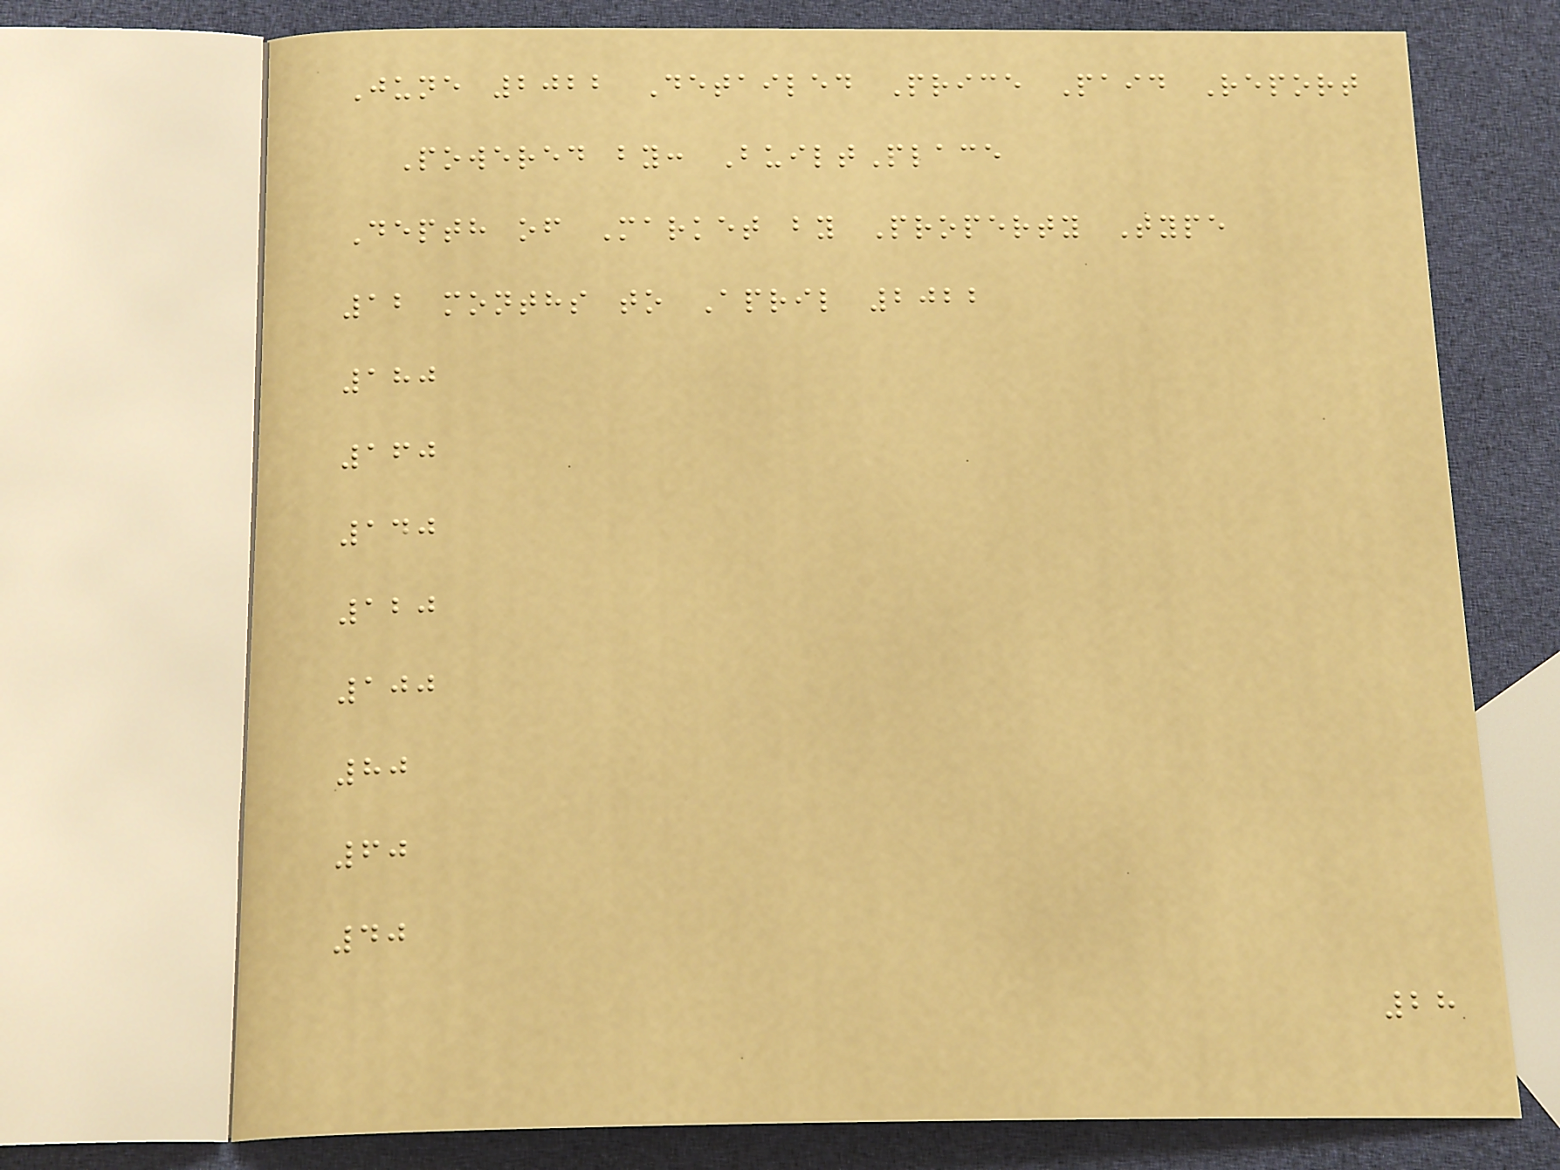June 2022 Detailed Price Paid Report
Powered by: BuiltPlace
Depth of Market by Property Type
12 months to April 2022
180
160
140
120
100
80
60
40
28
